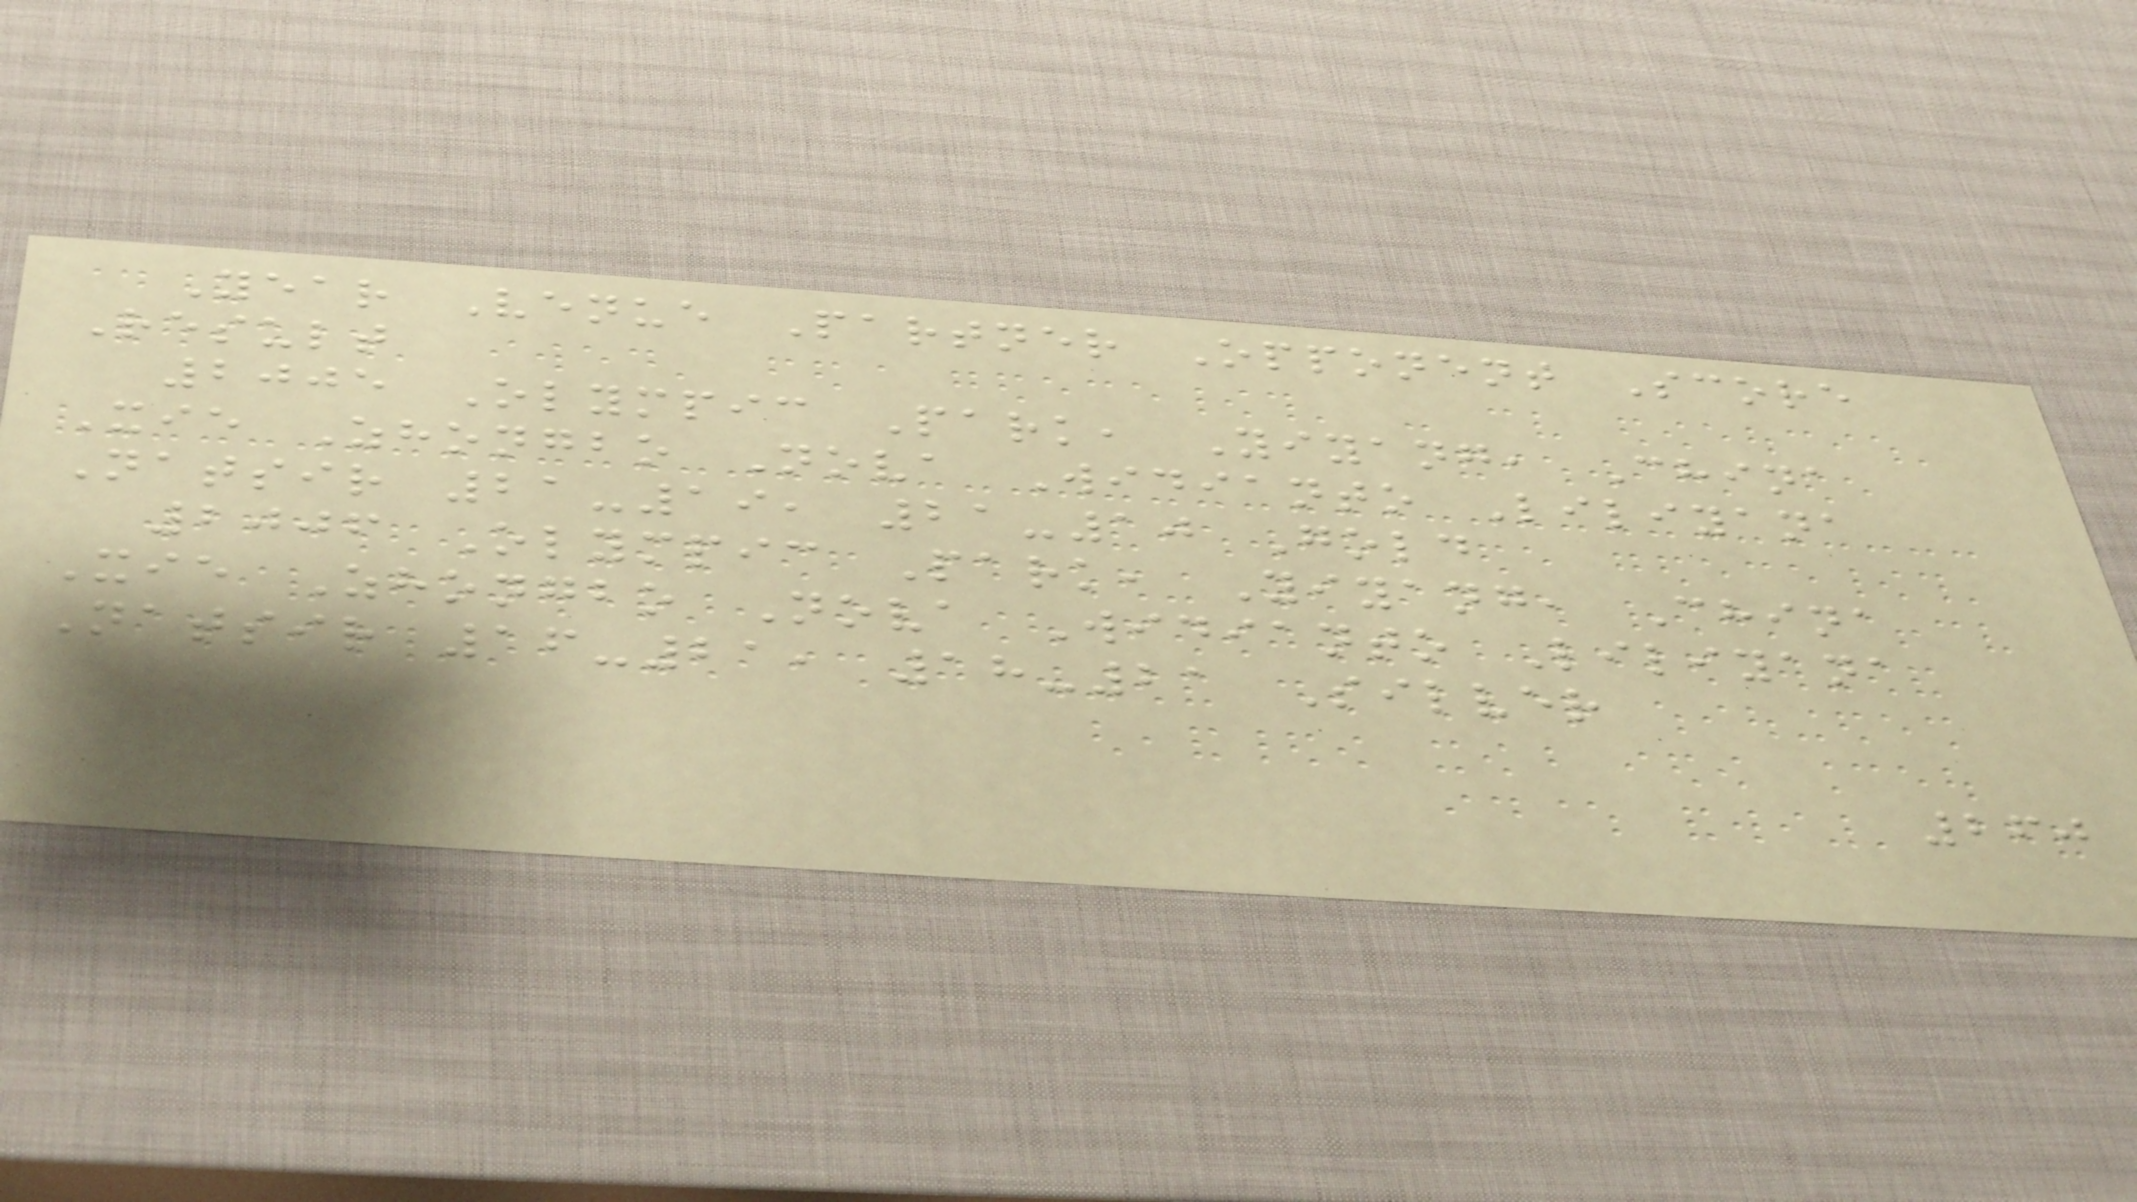Year Venue Partner Opponent Score
Result
2005 Olympic Park, Yiyang, China
Xie Zhongbo Nova Widianto Liliyana
Natsir 21-19, 21-10 Gold
2006 Olympic Park, Yiyang, China
Xie Zhongbo Nova Widianto Liliyana
Natsir 16-21, 18-21 Silver
260
